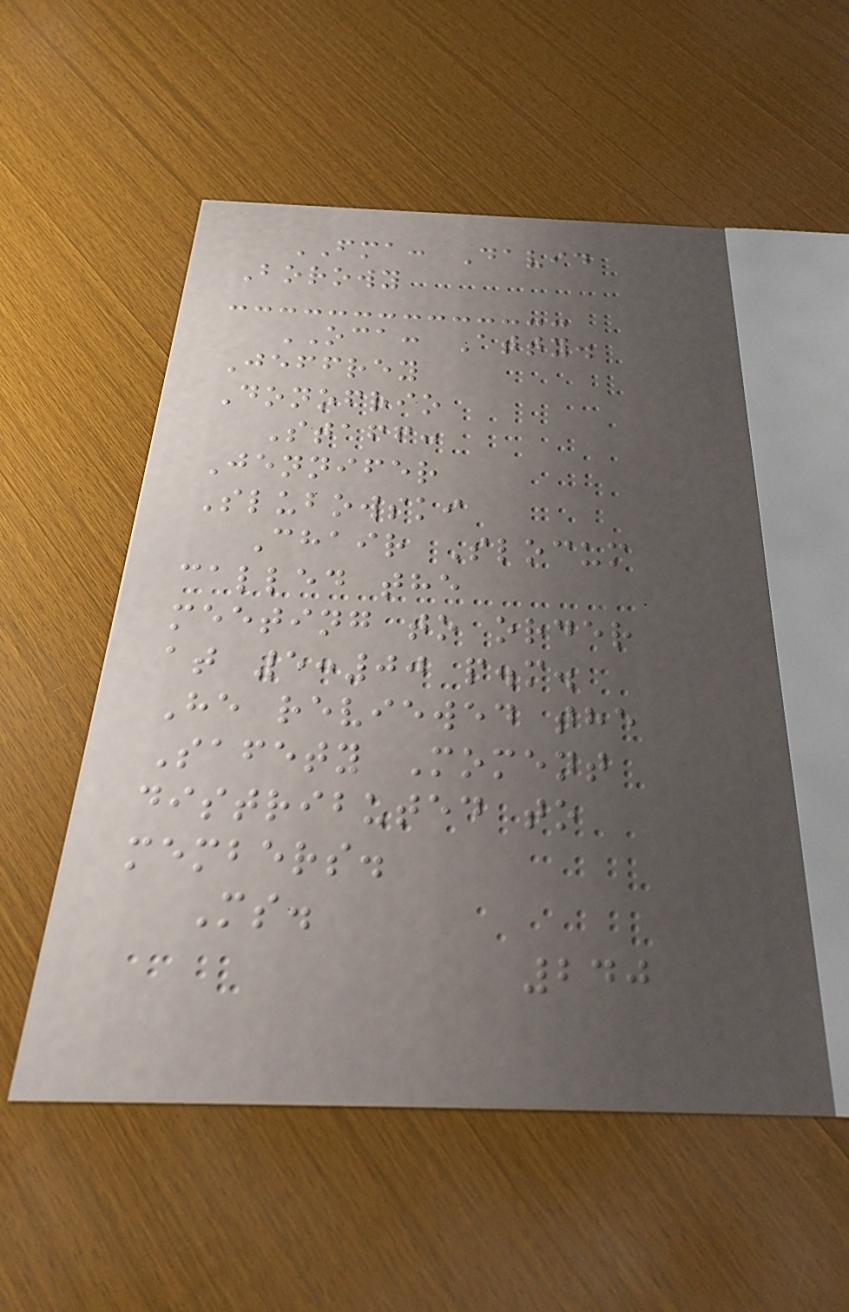FMA: David
Borowy
OCA: Atty.
Jeffrey
Donofrio
Staff:
Jennifer
Slubowski
Chair Slocum
called the
meeting to order
at 5:00 p.m.
He reviewed the
Safety Moment
distributed to
members.
Ms.
240
